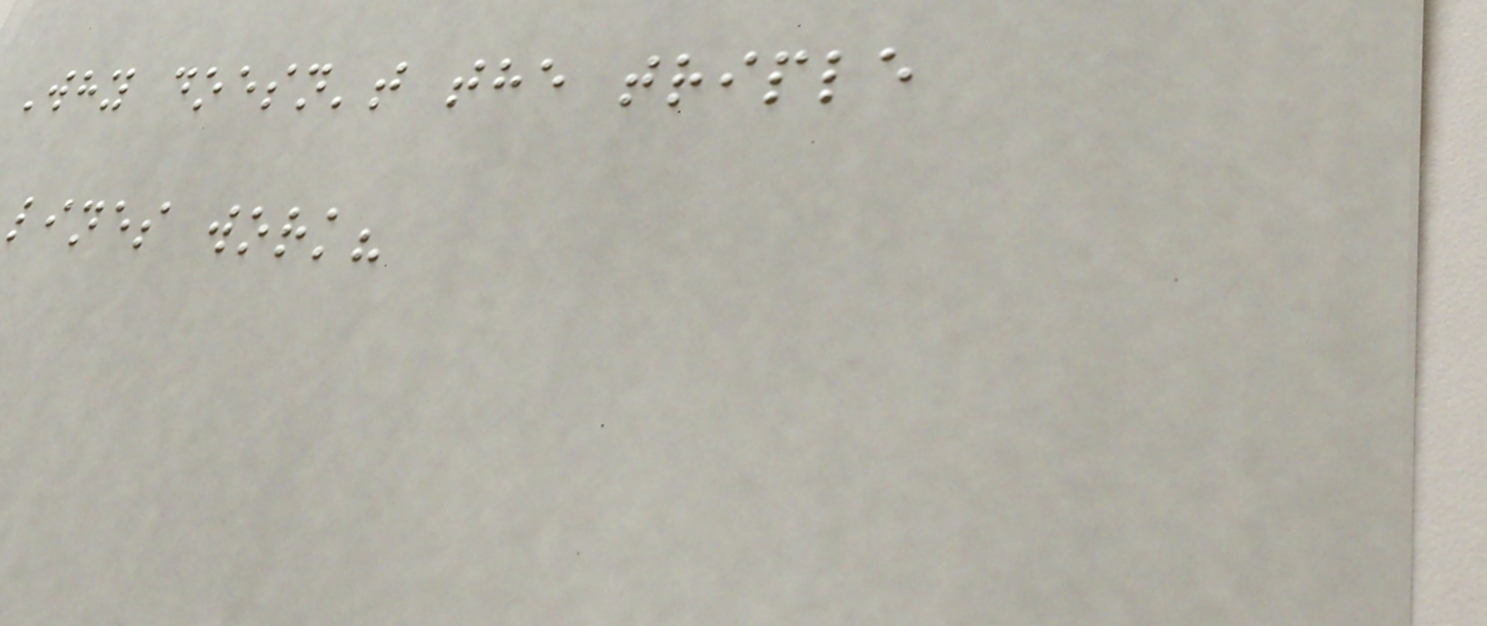Why doesn't the triple
lines work?
